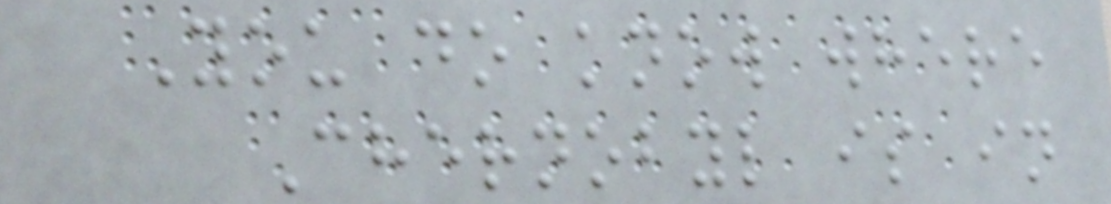You do know where
Chernobyl is in
